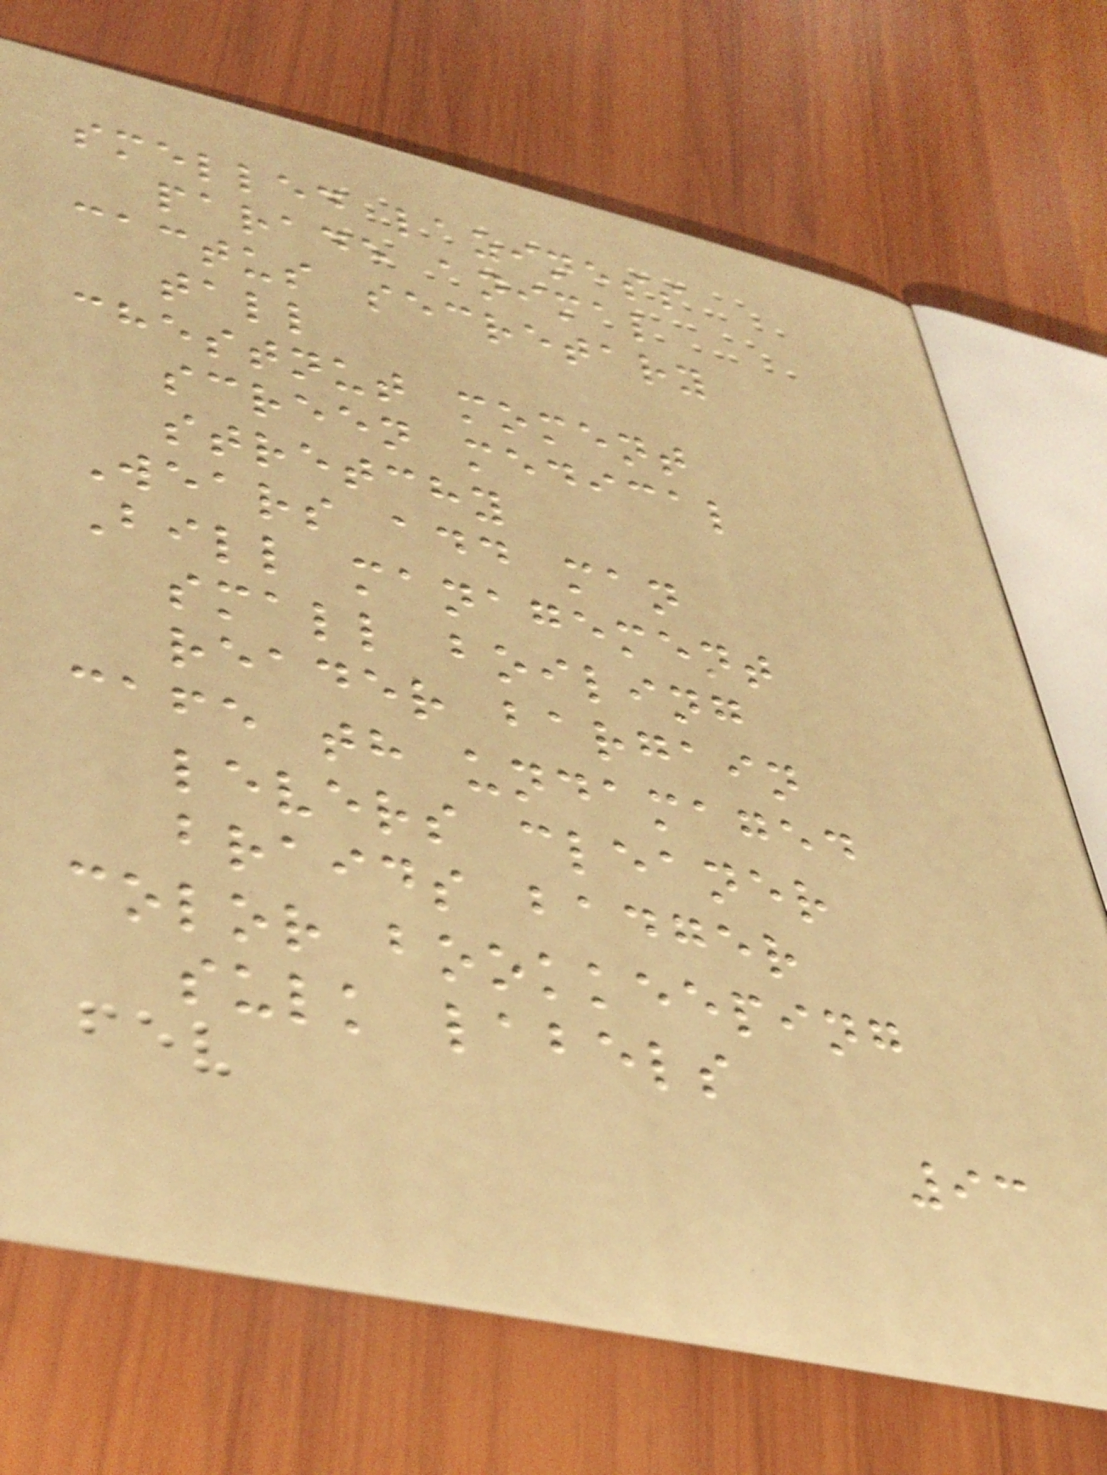smelled laziness
parade animal
cactus secretary
tall
chestnut moment
screen medical
stretchy
Wears add man
Bill management
small boiling
reader bargain
cafe th undamaged
levers cleaner
braids badger
color bookkeeping
sulk labels
93
